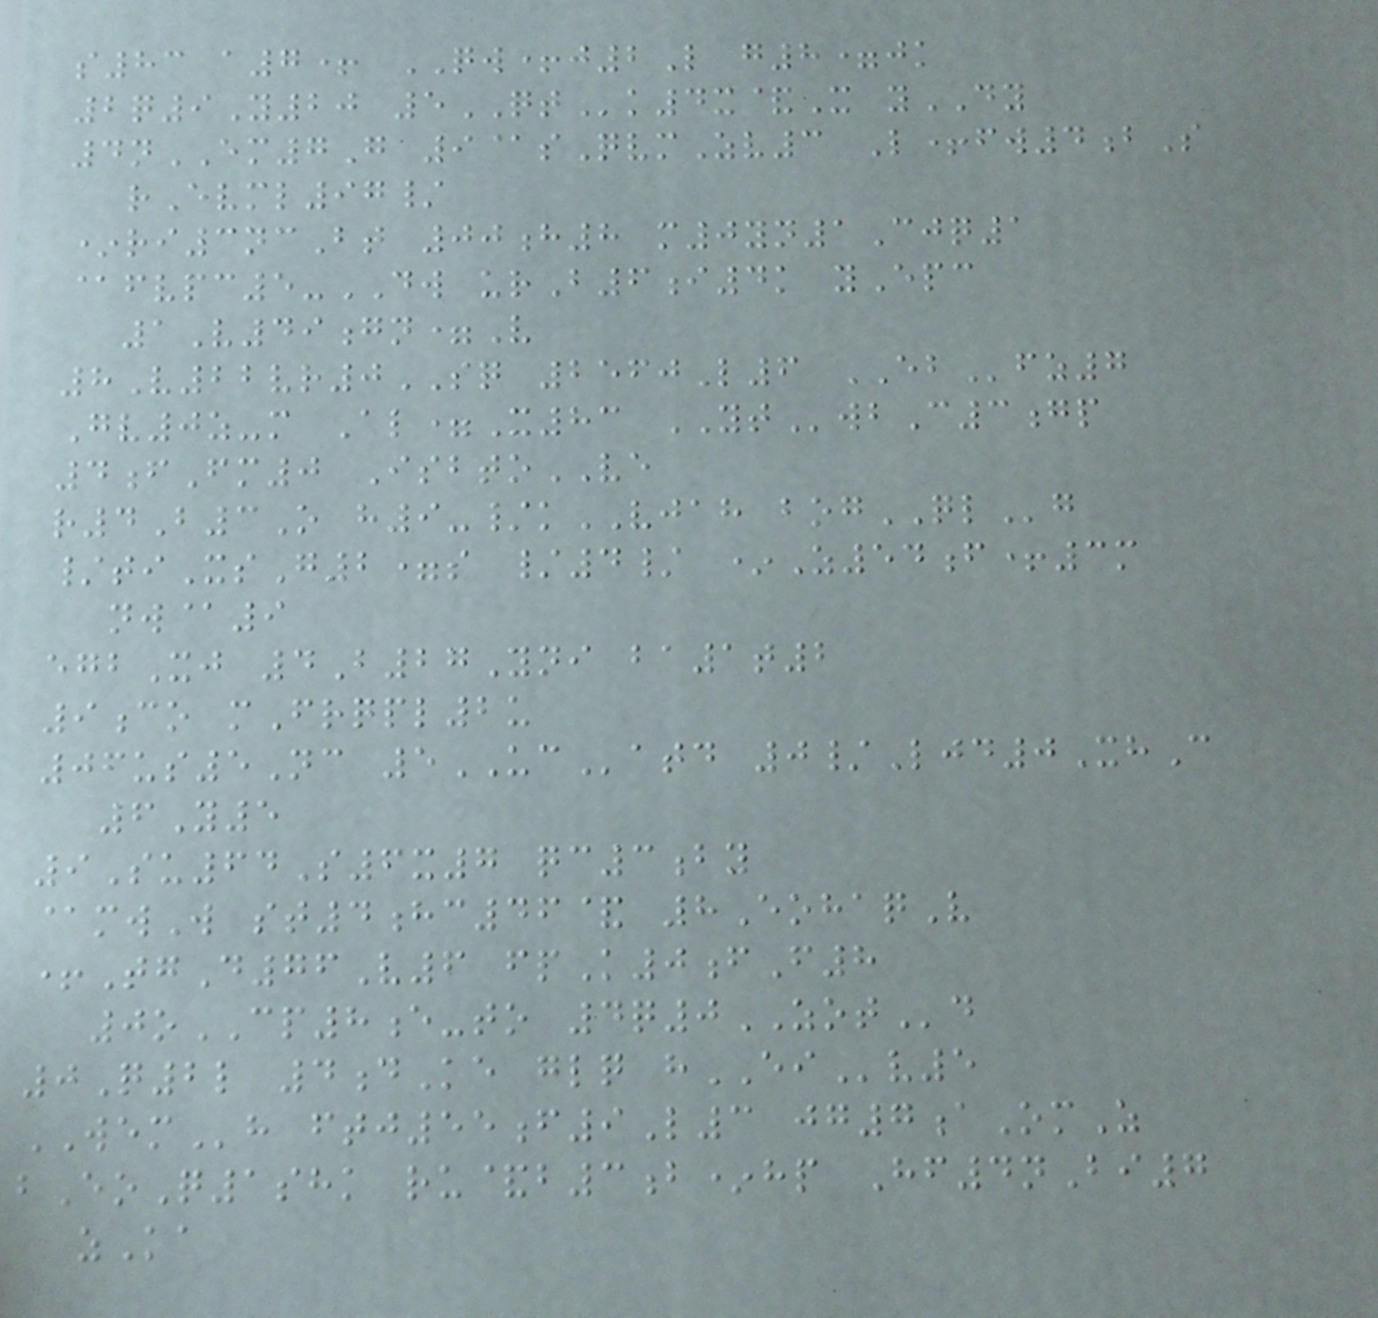s83 a7+ QW+j2L g8=jk
2q9Y20 5QTk4x&X yDY
4nEM7G 9@sQvmZv3 L+fw4bS
rEvml97/
*ri3ncBt 00h8 m0yn1Cjq1
@fvpc5-DW urB6i4k yEpc
1V49gn=V
8V22vr0SQ 2560L6 EBfz7
Gv0z-m Al=X83 YTwbC3gp
4fFm0 IsbtoVE
r4B3O h9-/kVJAH bogQLg
/tiXsG2=s /4/ *Z54f+3m
nw@9
egbXj 4B27Yni ba1t2
9co mFrqpl2u
06us5Nc 5UCatd 0/Ljd0XhC
6Y5
9Su64S6x7 qc3by
@mwW st4hc46& 8EohaqV
+TgD76V6 fpK0fF8
0oCP8e-to 4q0ZOTd
0Q2l 4dKe glq hEIv5
WEMh ftj55f9L3 jg7aOmZ
bEoQ1shk ru&b3b*hp Hf4nBi7
zKa
